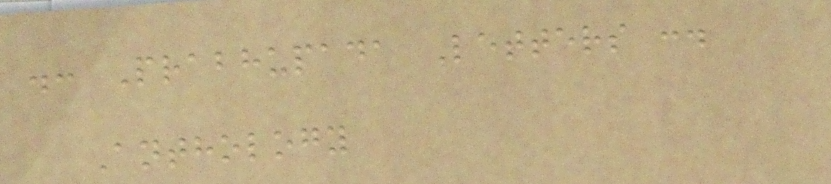.: Prabhupada Letters :.
Anthology
